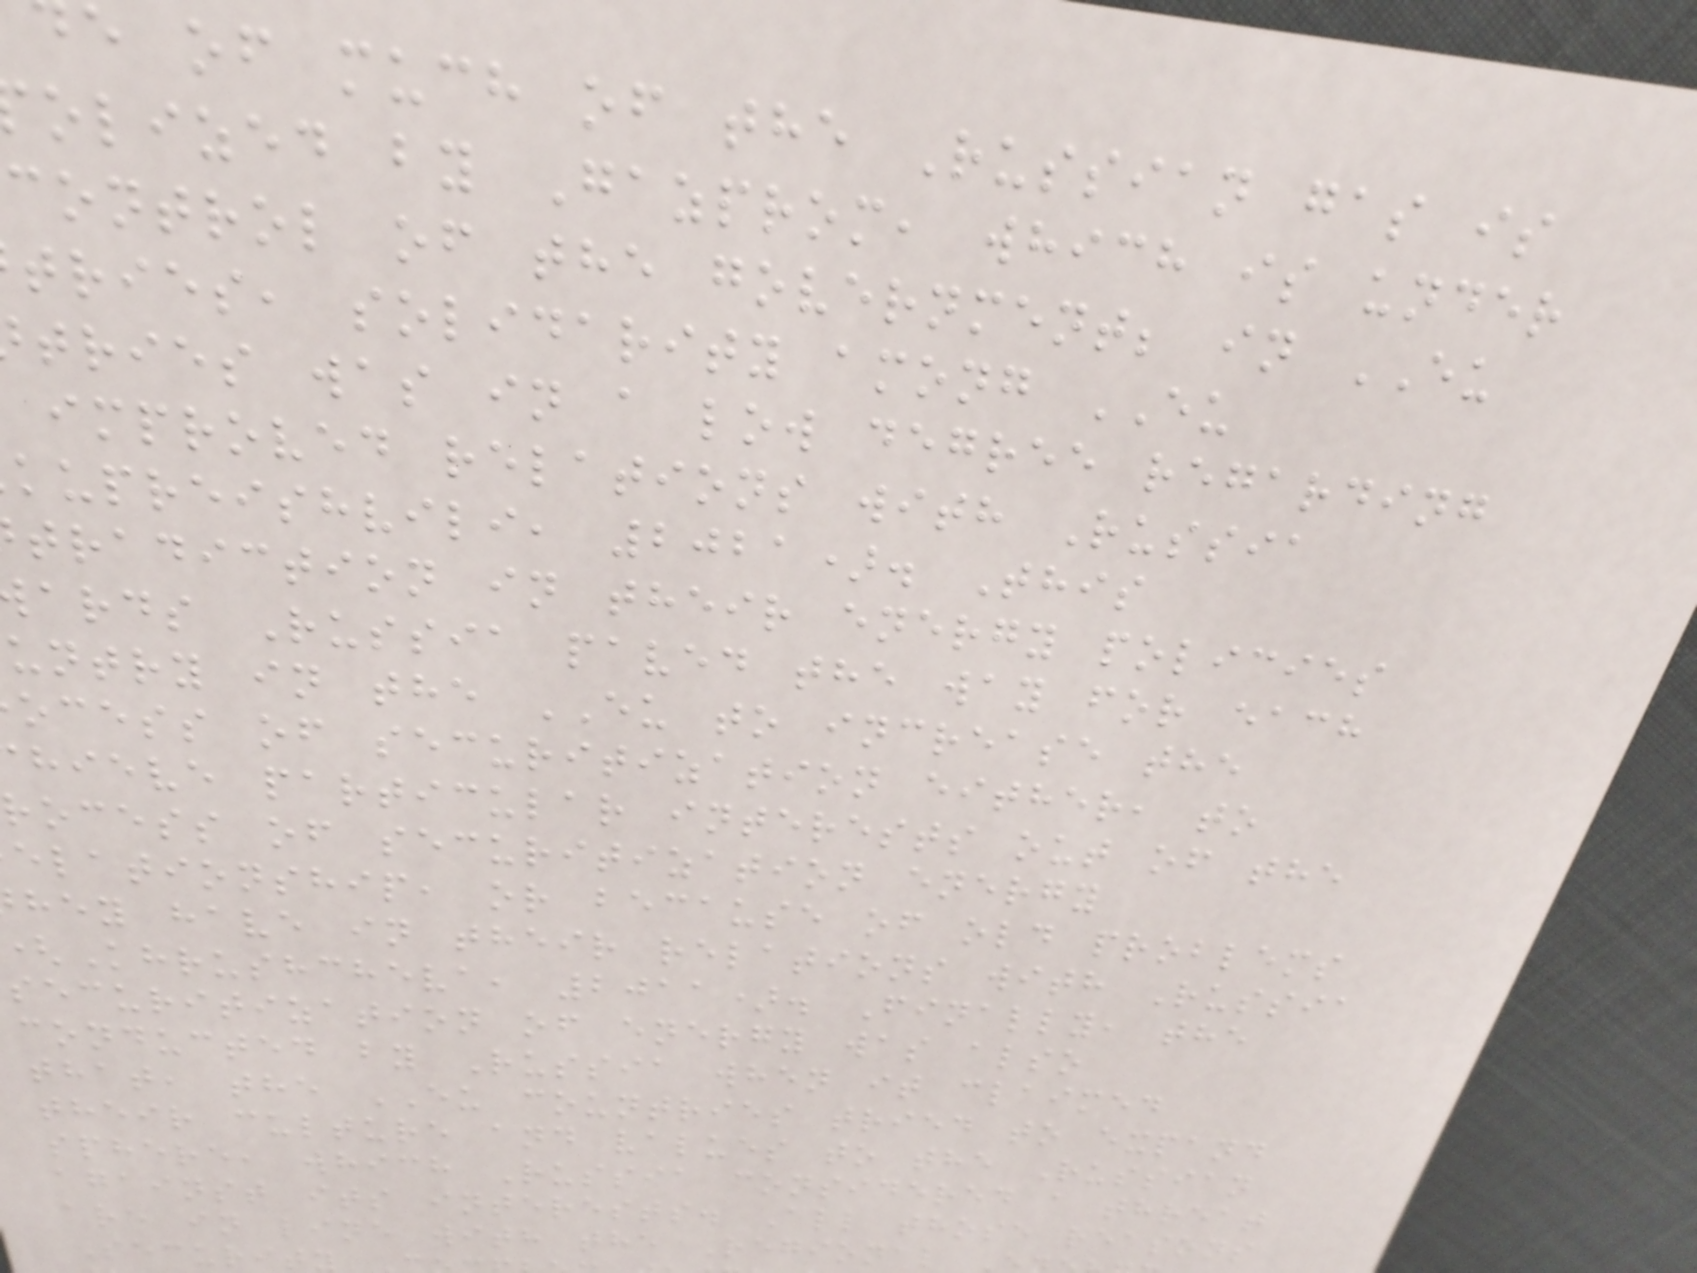e of much of the Russian gas is
olized by Gazprom, which is under
control of the government; in EU
tries, solidarity among EU
tries was in a low degree regarding
improved relations with Russia
kupreishvili, 2021). This
tradiction in their energy policies
ards Russia paved the way for each
untry in the EU to increase the
ocess of securitization either, to
hieve particular interests out of the
rocess of securitization energy
elationship, or because of old problems
hey have in their relations with Russia
Khrushcheva, 2011). Finally, the
securitization of energy was also
conducted by Russia when it claimed
that, the EU countries tried to expand
their culture and values to the Russian
sphere, which Russia considered a threat
against its interests. All those reasons
are in line with the Regional
